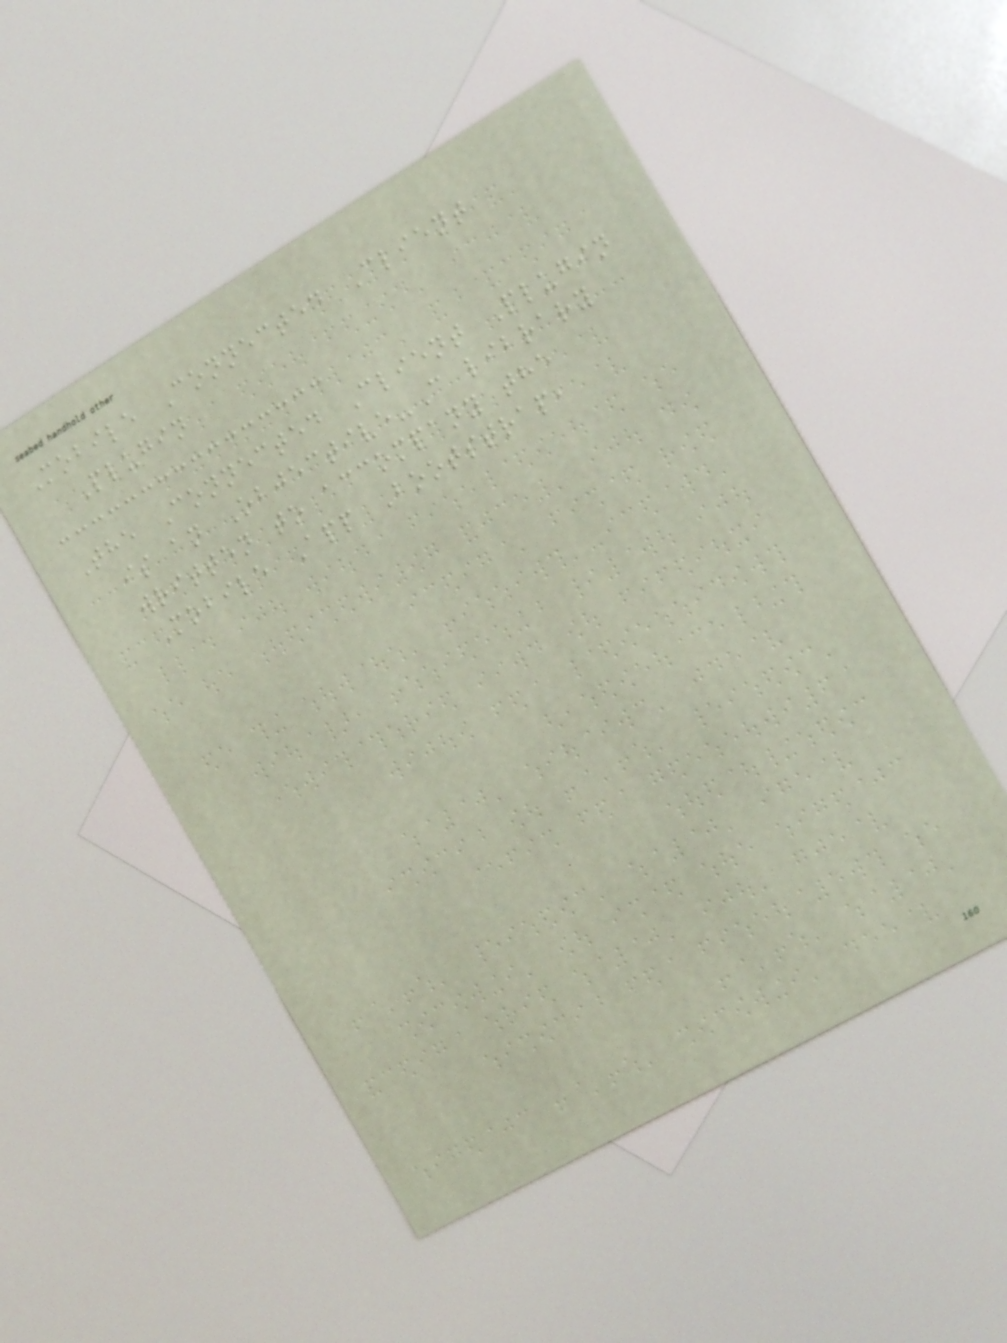Mobile Connected Client
Plugin
The Connected Client Plugin
is an Objective-C library
written to accompany the
Mobile App Bootstrap,
